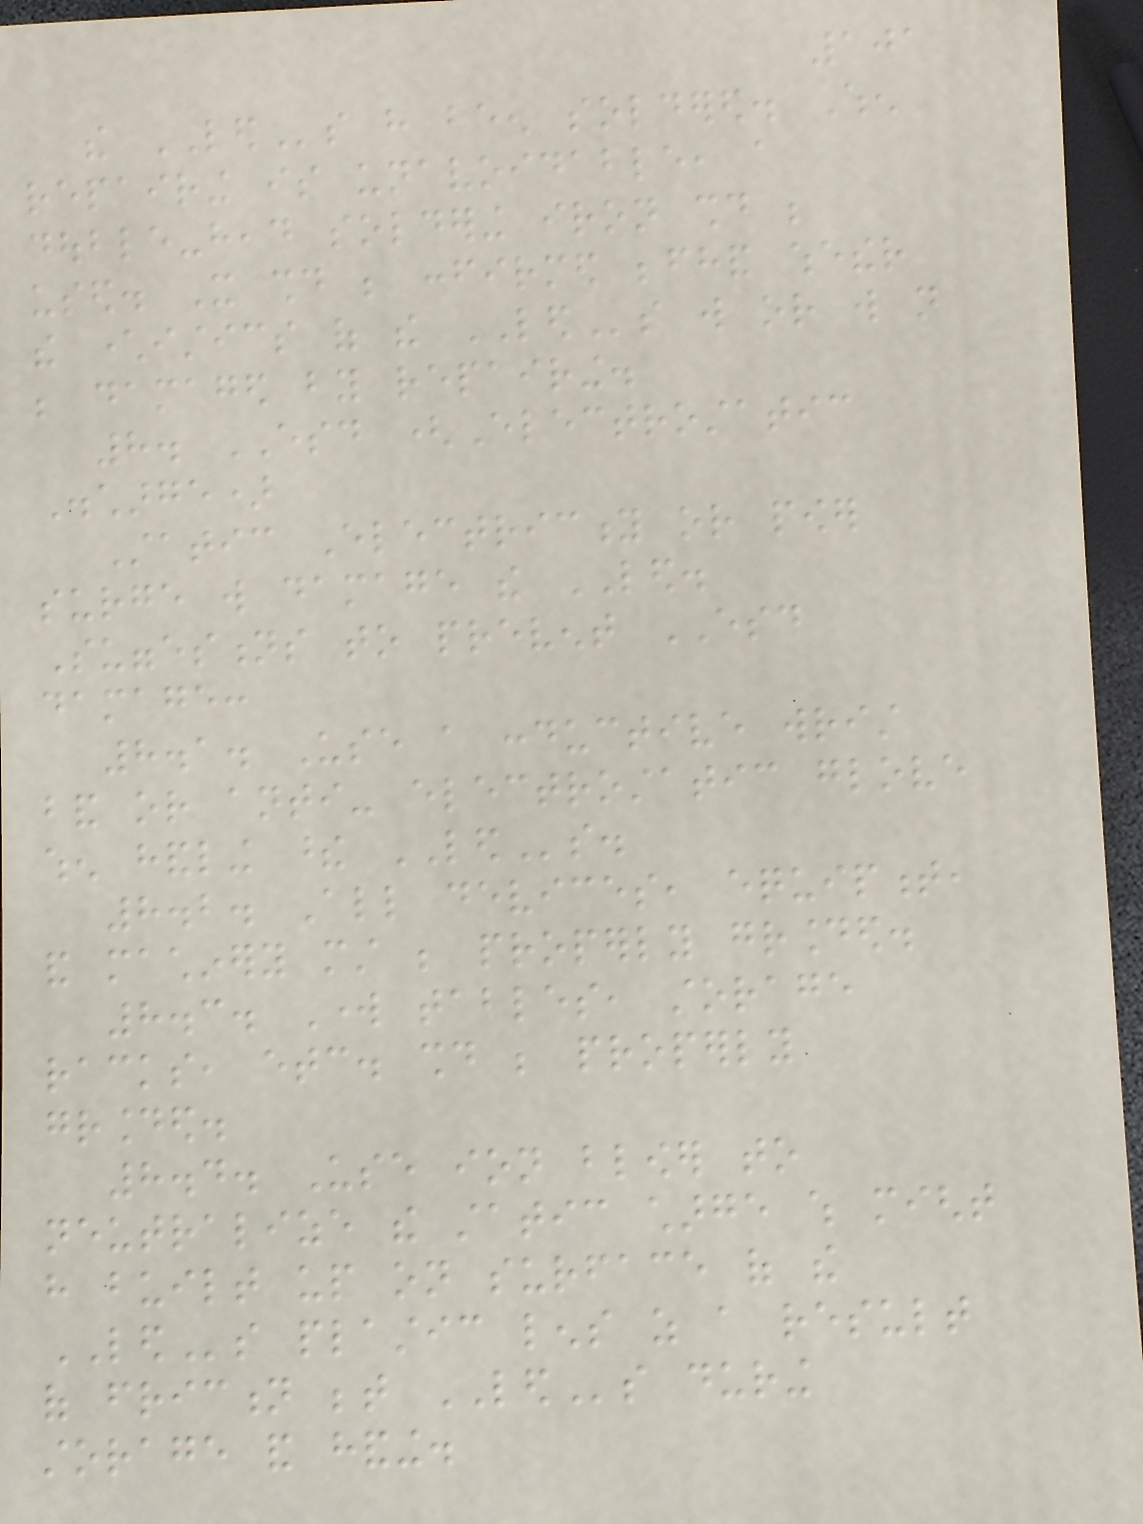101
the LEDs have been soldered. When
repairing is unavoidable, a
double-head soldering iron should be
used. It should be confirmed beforehand whether
the characteristics of the LEDs will or will not
be damaged by repairing.
8. ESD (Electrostatic
Discharge)
Static Electricity or power
surge will damage the LED.
Suggestions to prevent ESD
damage:
8.1. Use a conductive wrist
band or anti- electrostatic glove
when handling these LEDs.
8.2. All devices, equipment,
and machinery must be properly grounded.
8.3. Work tables, storage
racks, etc. should be properly
grounded.
8.4. Use ion blower to
neutralize the static charge which might
have built up on surface of the
LEDs plastic lens as a result
of friction between LEDs during
storage and handing.
